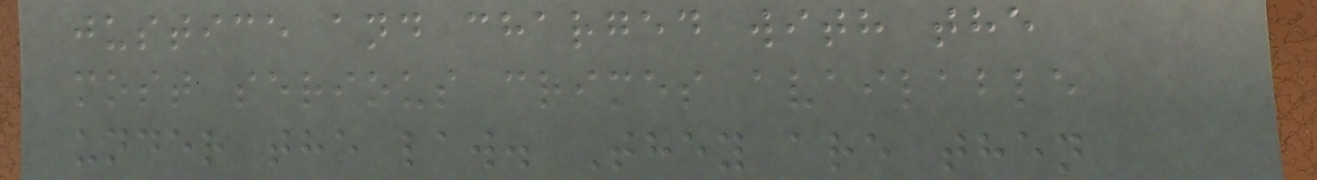justice and charged with the
most serious crimes available
under the law. They are then
